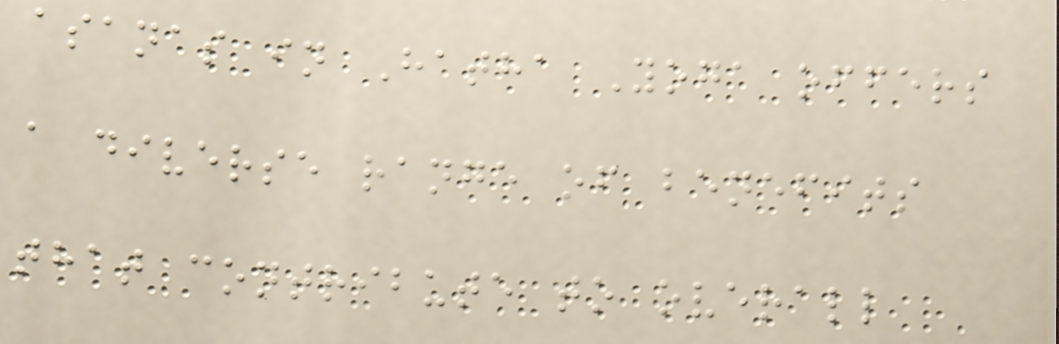asanas in Hatha Yoga offers
a diverse range of benefits
that contribute to overall
